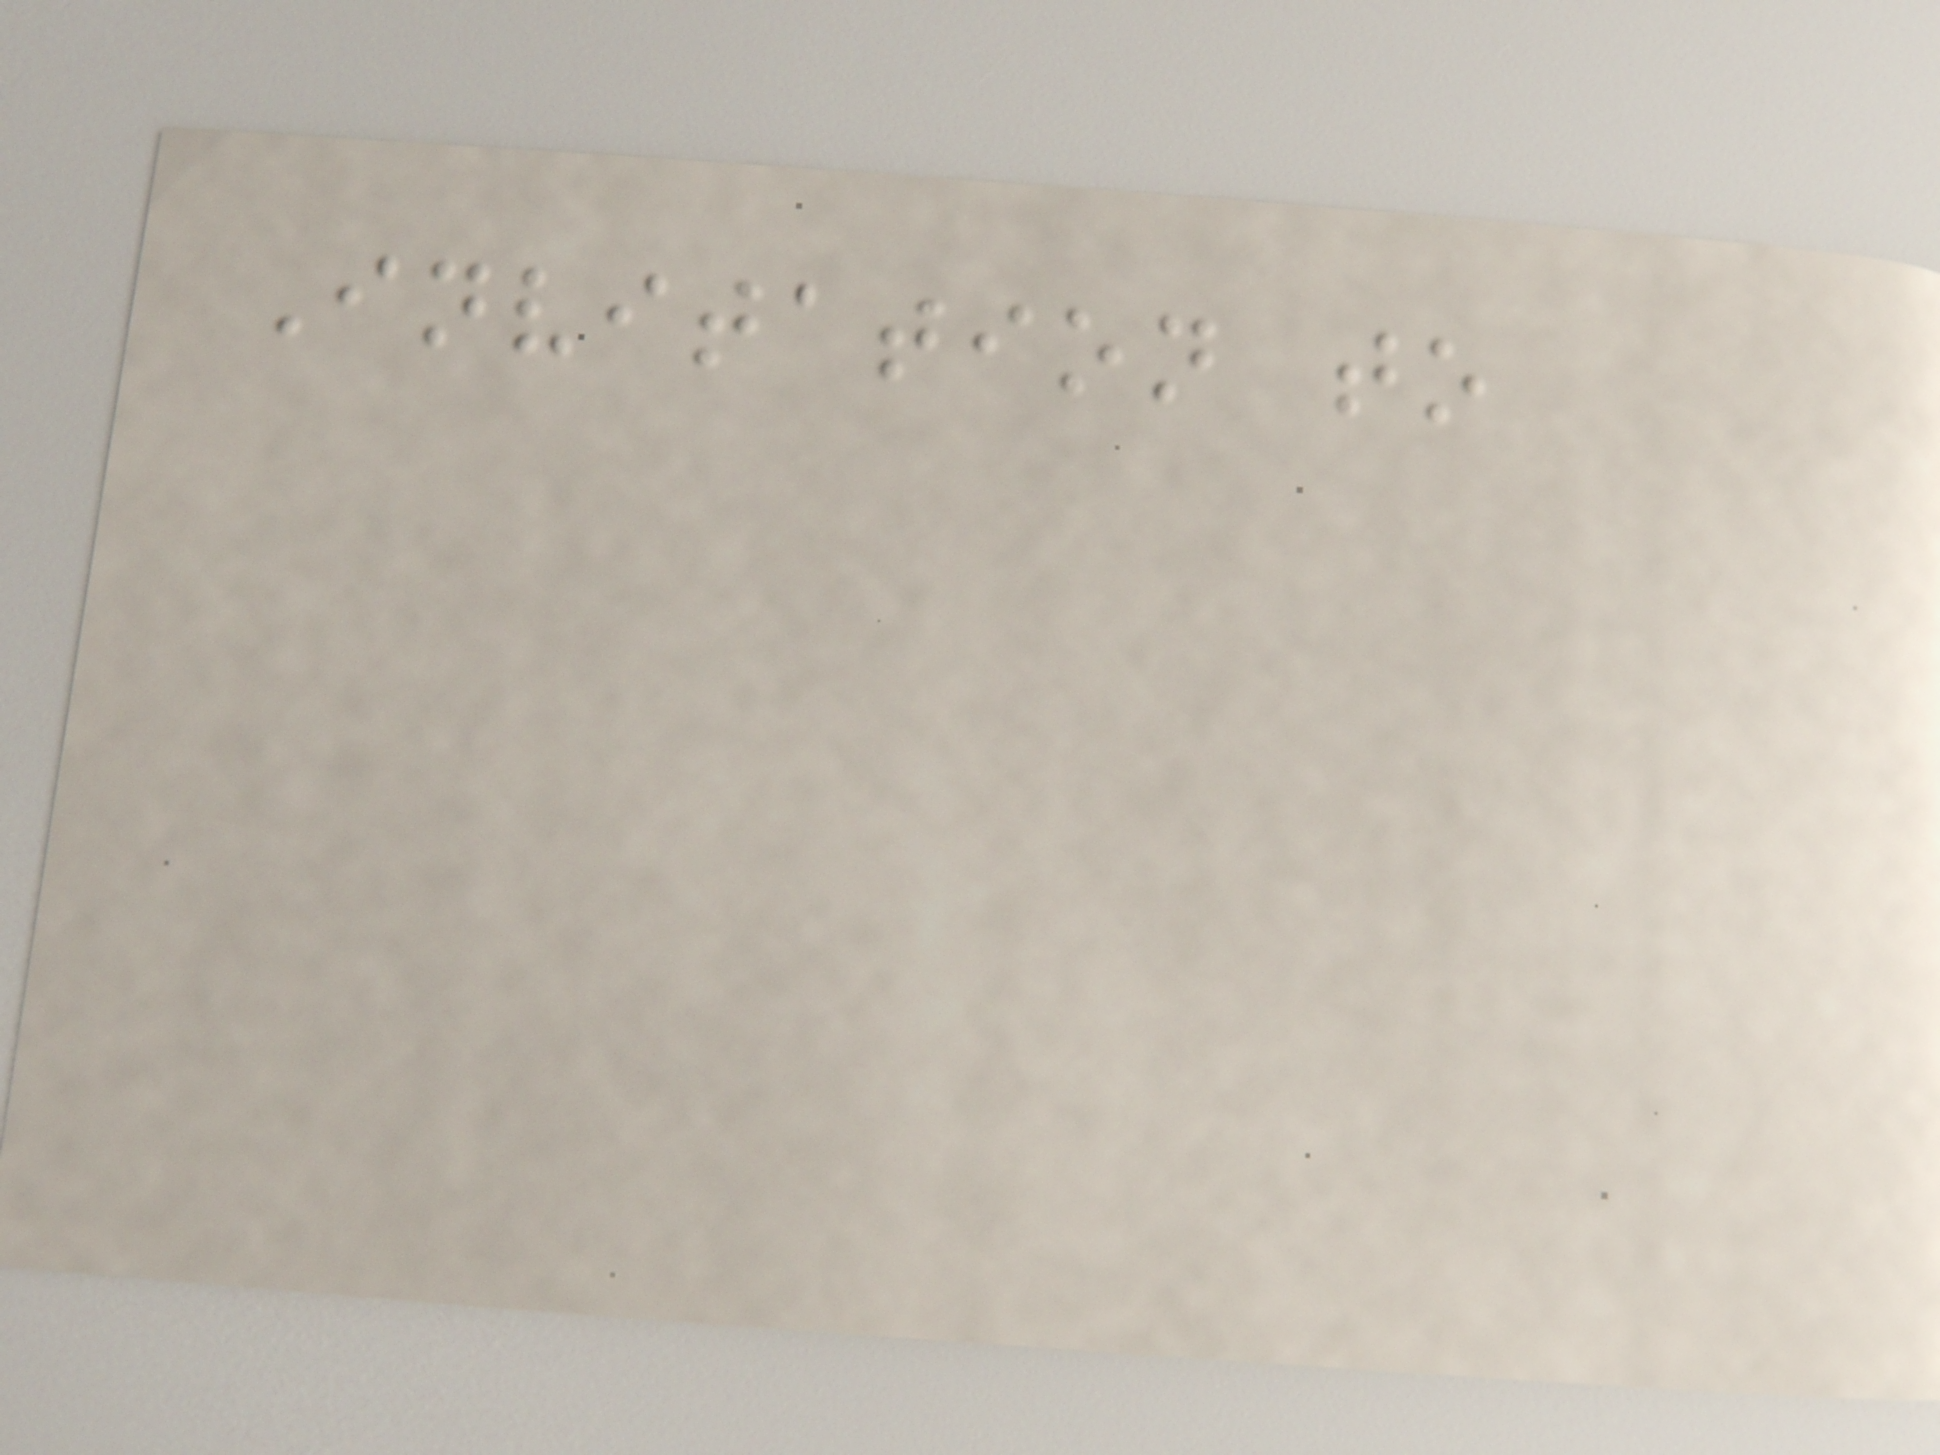Invitation to
